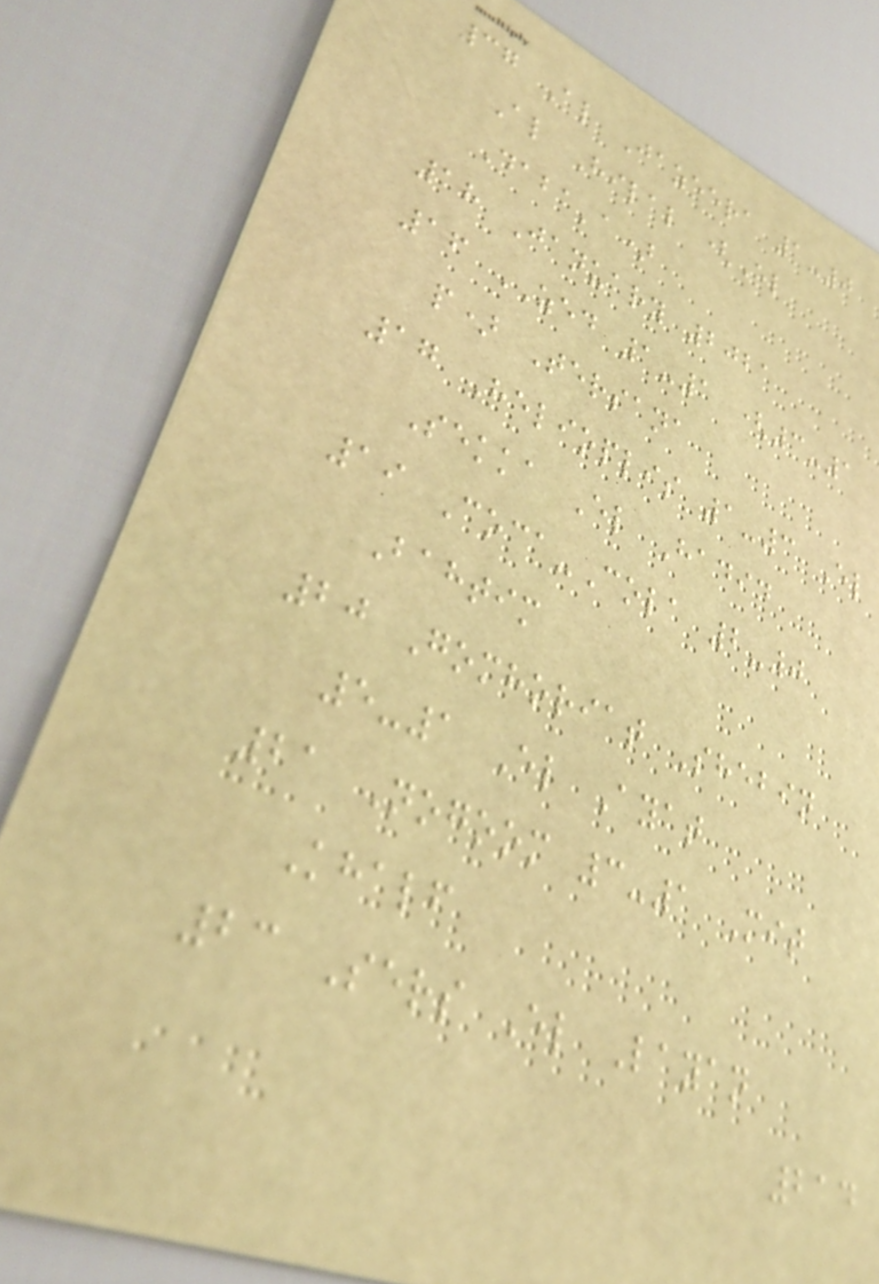37 Al Jazeera 1-0
Al Hilal (El
Daba'a)
18 January 2021
16 ZED 1-1 (3-1
p) Tersana
17 Helioplis 1-3 El
Sekka El Hadid
19 Coca-Cola 2-0
Bahtim
20 Gomhoriat Shebin
5-1 El Ayat
21 Nogoom 3-1 Mit
Khalf
23 Sers El Layan
214
